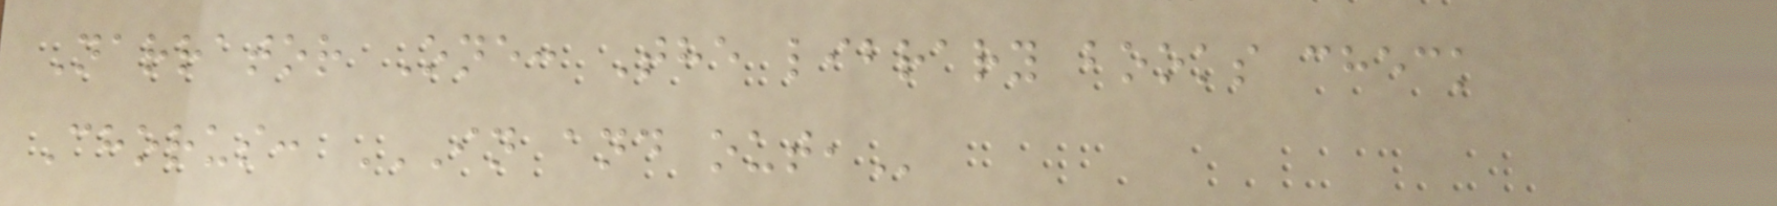Narrator One: The library books check
Chorus: IN AND OUT,
